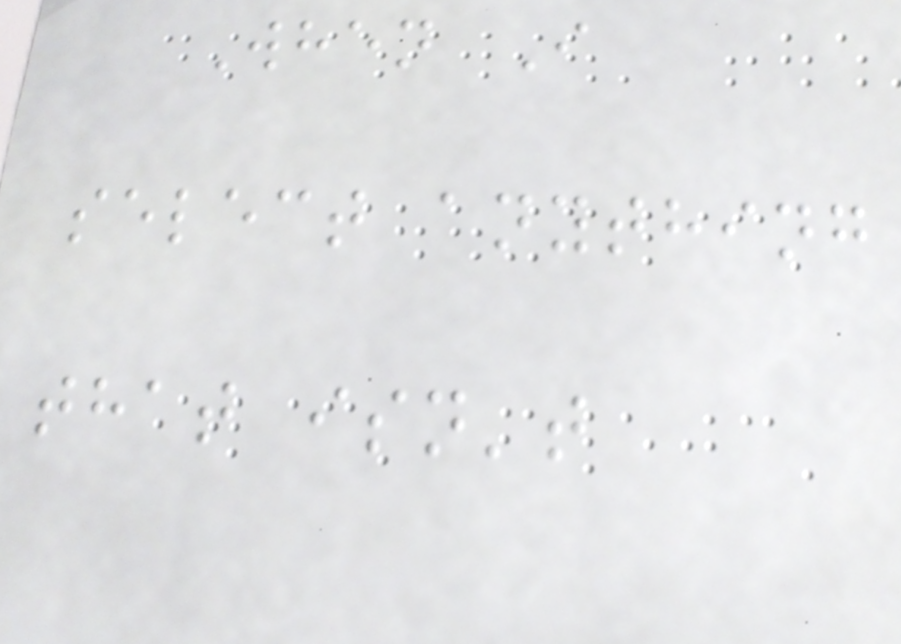When I
select anything
that isn't
